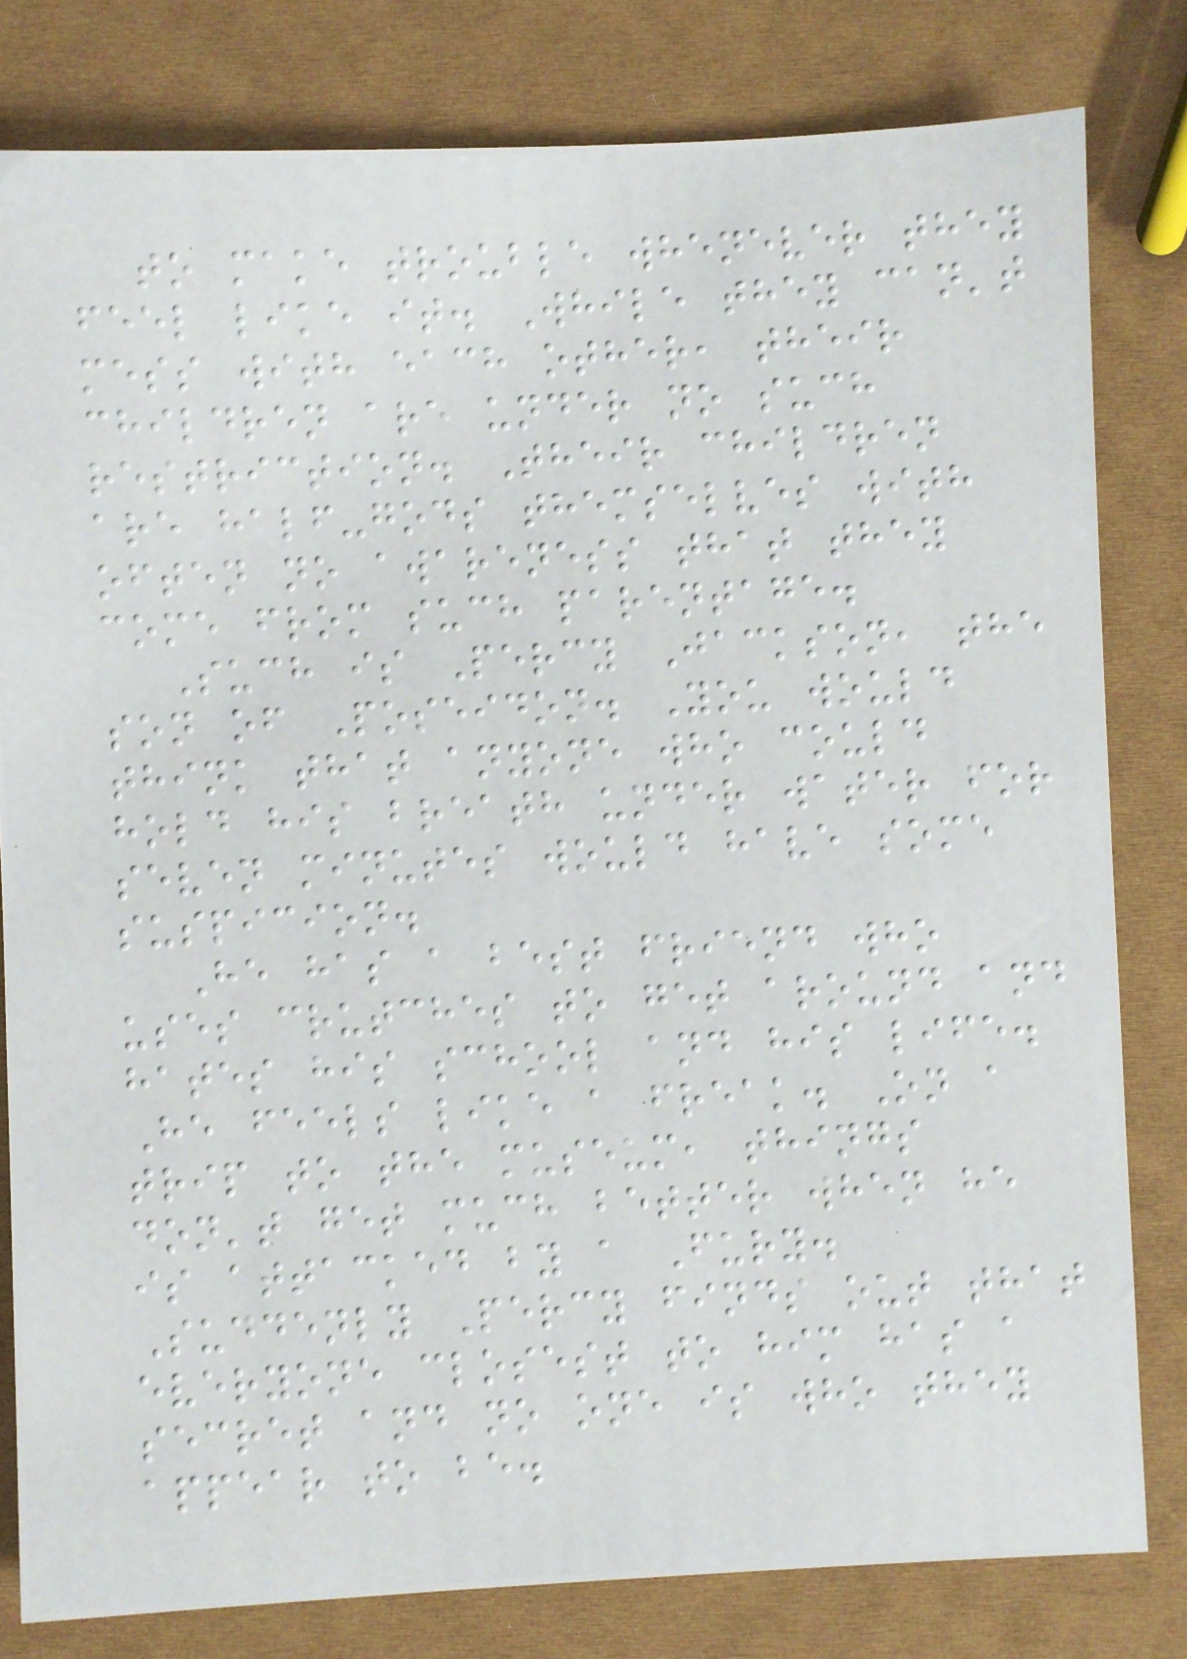to make trouble whenever they
feel like it. While they can't
mess with each other, their
children are under no such
restriction. Their children
are half-gods themselves with
often no awareness that they
come from such parentage.
Such is Percy Jackson, the
son of Poseidon. You would
think that anyone who could
hold his breath under water for
seven minutes would have some
suspicion.
He has a best friend who
uses crutches to get around and
hates his school and his life.
He feels like a freak. On a
trip to the museum, things
don't get much better when he
is attacked by a Fury.
Suddenly Percy finds out that
everyone closest to him has a
secret and no one is who they
appear to be.
